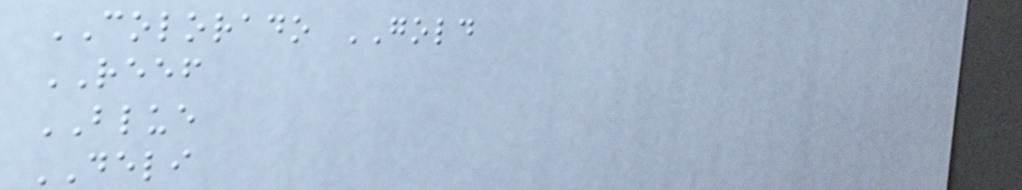COLORADO GOLD
REEF
BLUE
DELI
